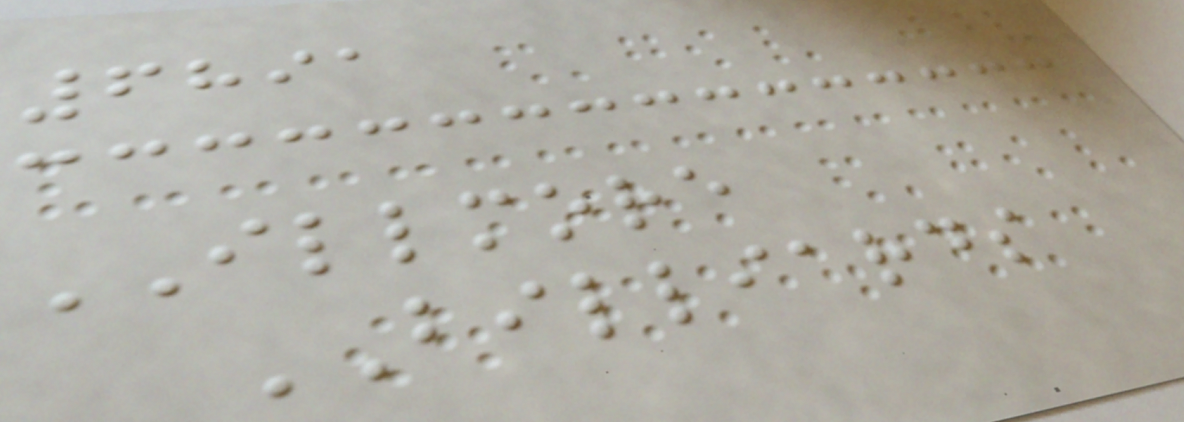6891
ILLMORE
BILLIARDS
